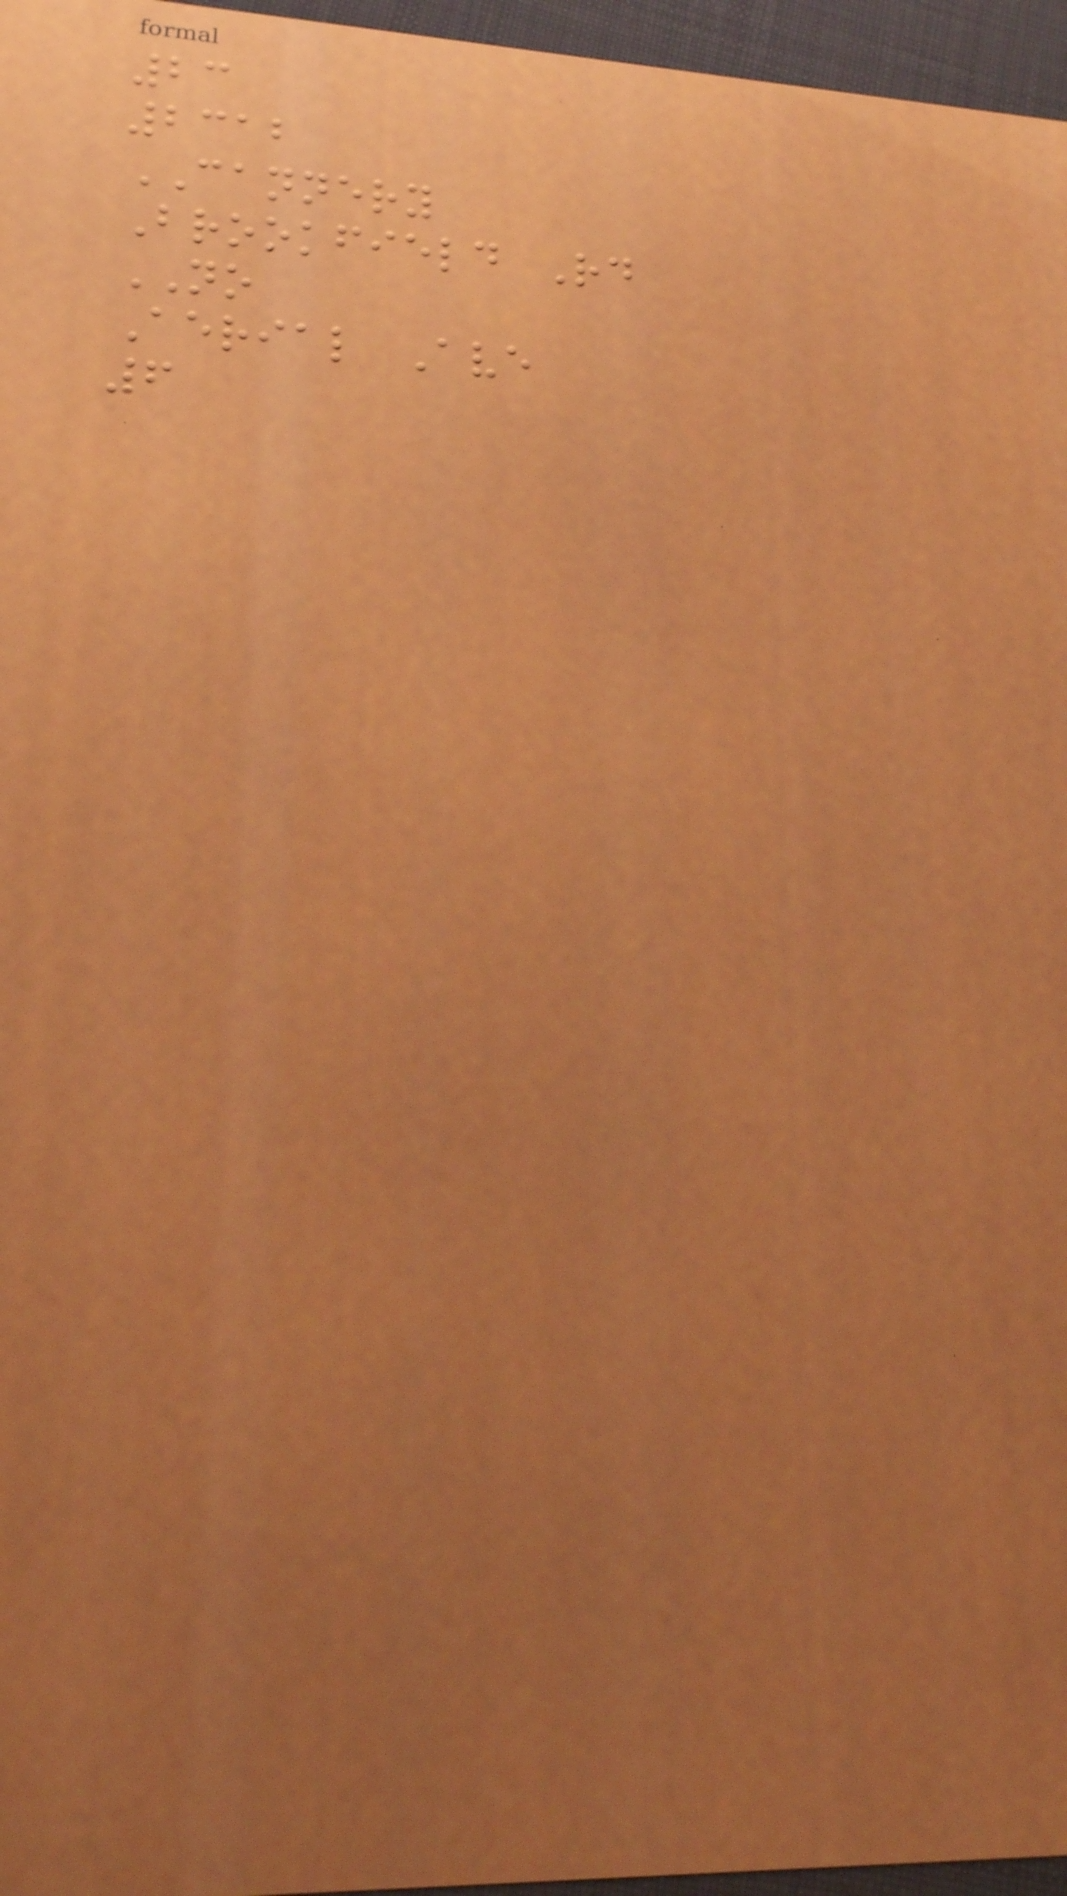23
2312
CANNERY
Brookfield Rd
NO
Aerial Ave
6
